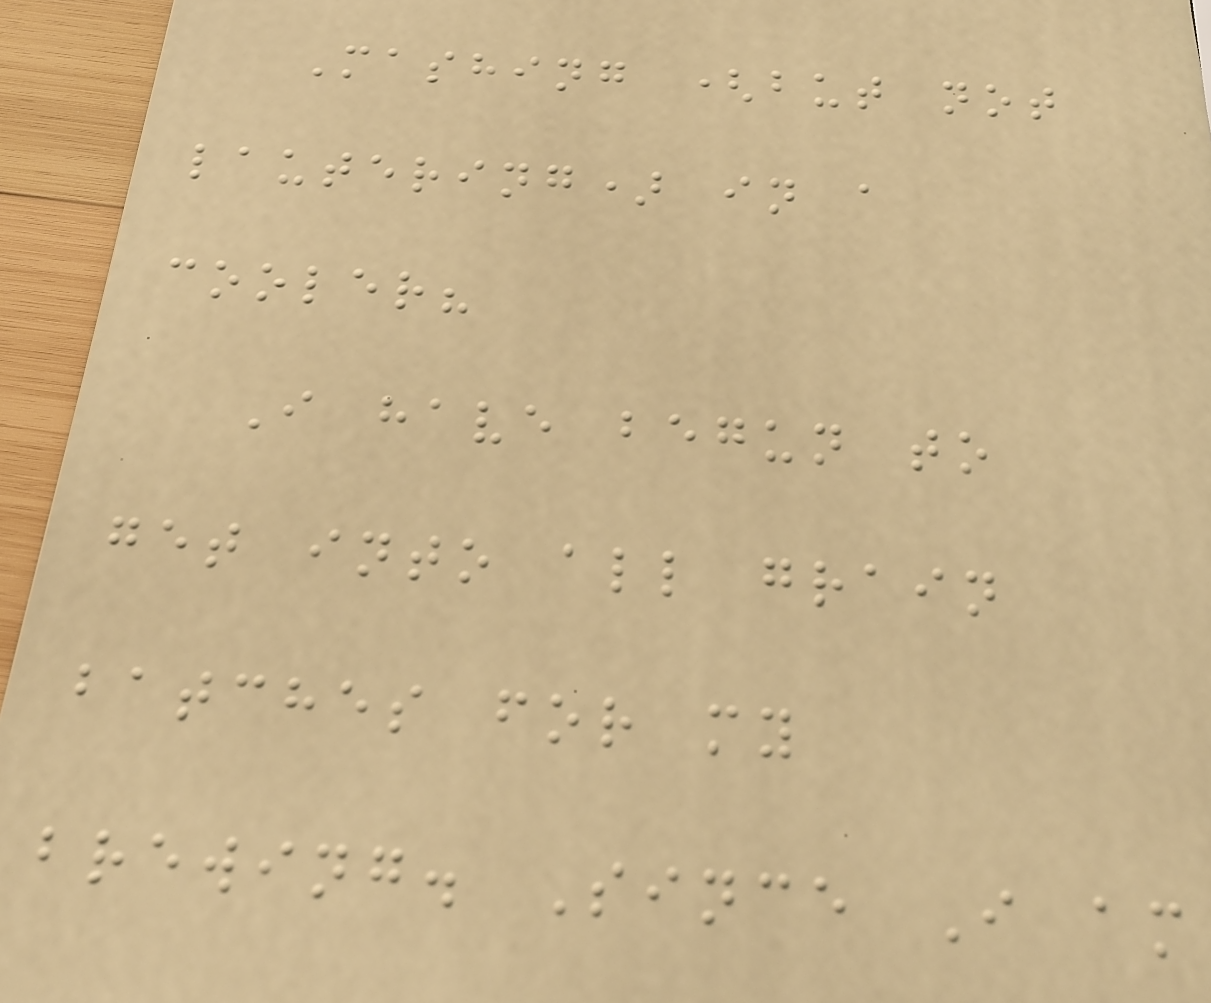Mashing (but not
lautering) in a
cooler?
I have begun to
get into all grain
batches for my
brewing. Since I am
